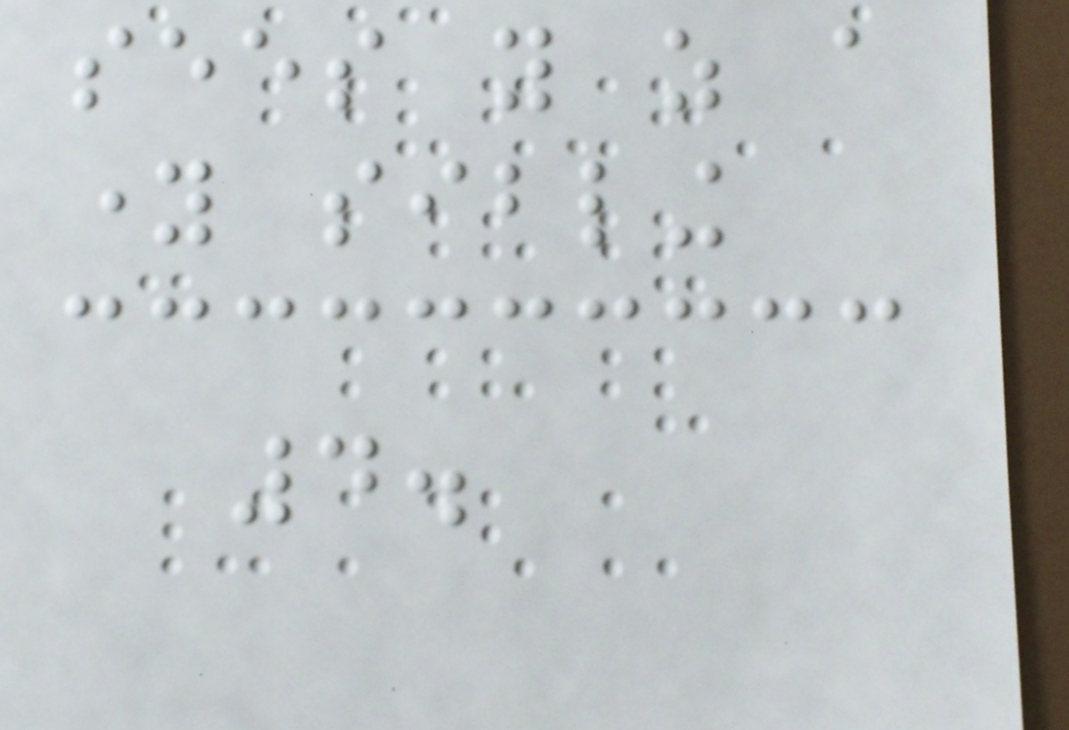sees you as a
young sibling
4.
